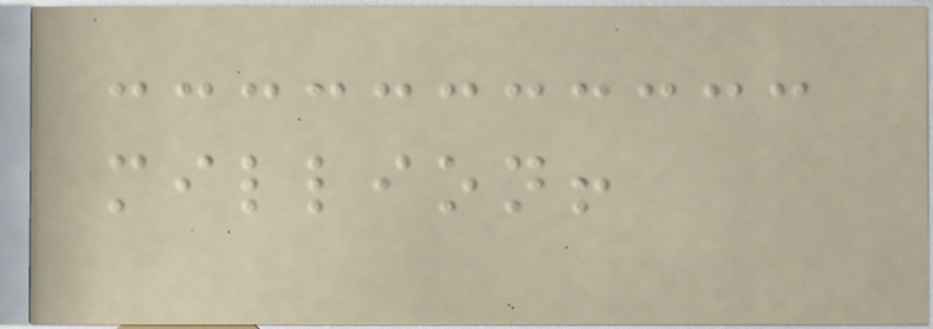million!
